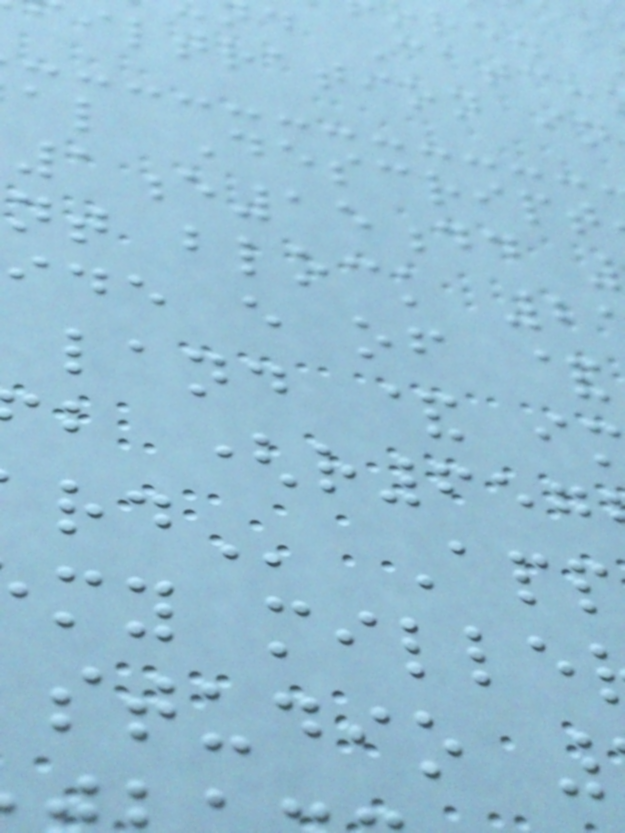d Catch
iltration in
al Descript
1e15dd
nt block 2
ide e of &
land &
